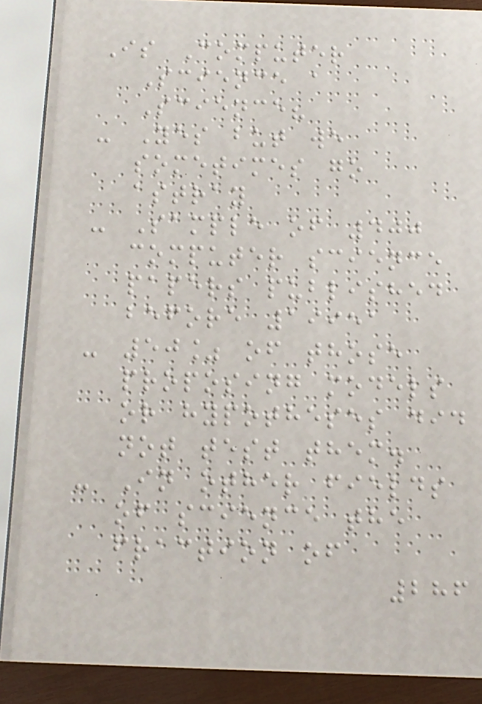Is Computer
Science a
Science?
- Yes but we
sometimes go
astray
- Sample of 400
computer science
papers published
before 19951
- 50% of those
proposing models
or hypotheses did
not test them.
- In other fields
of science the
fraction of
286
